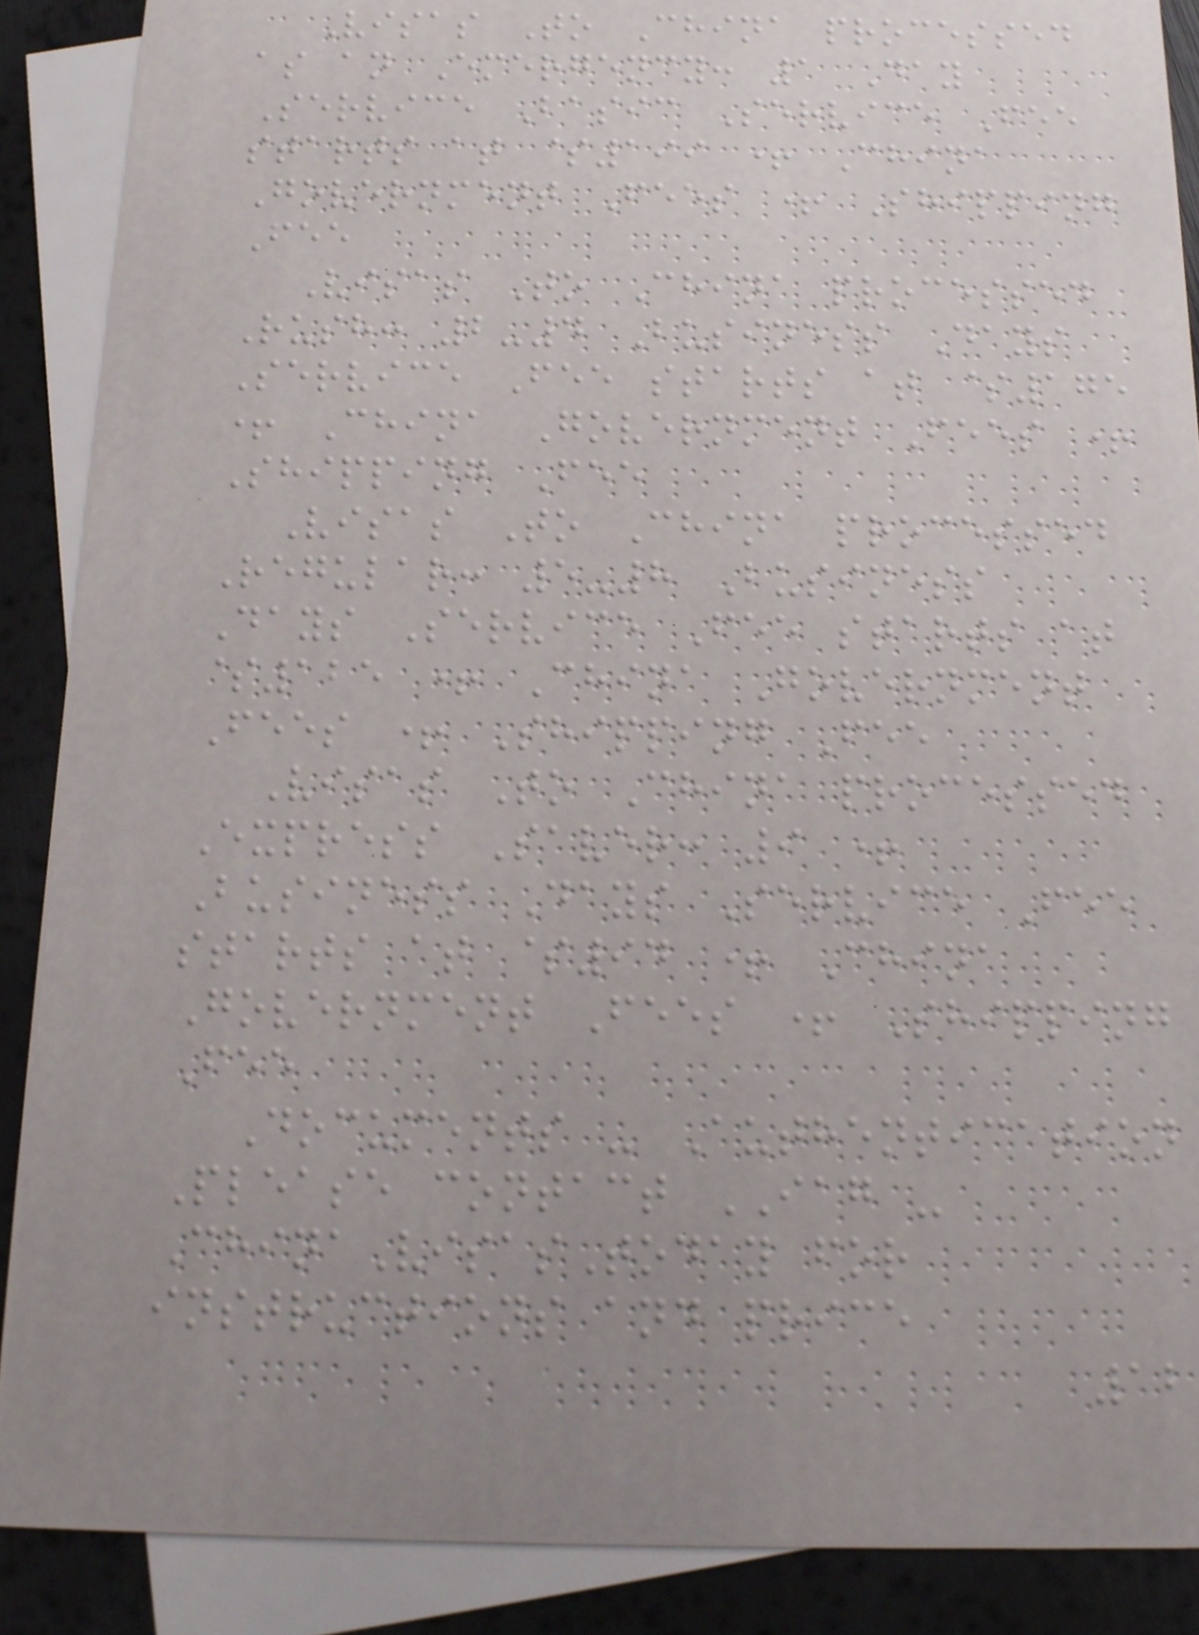Visas To China processed
as an Emergency: 1 Day
Service Basic Service Fee
starts at $199 + China
Government Fees + Shipping
Fee
Visas To China processed
Rush: 2-4 Business Days
Service Fee starts at $175
+ China Government Fees +
Shipping Fee
Visas To China processed
Regular: 5-8 Business
Days Service Fee starts at
$125 + China Government
Fees + Shipping Fee
Visas To China processed
Express Saver: 9 +
Business Days Service Fee
starts at $94 + China
Government Fees + Shipping
Fee
Documents - Authentication
Please contact IAG -
ChinaVisasToday for
instructions and price
12
